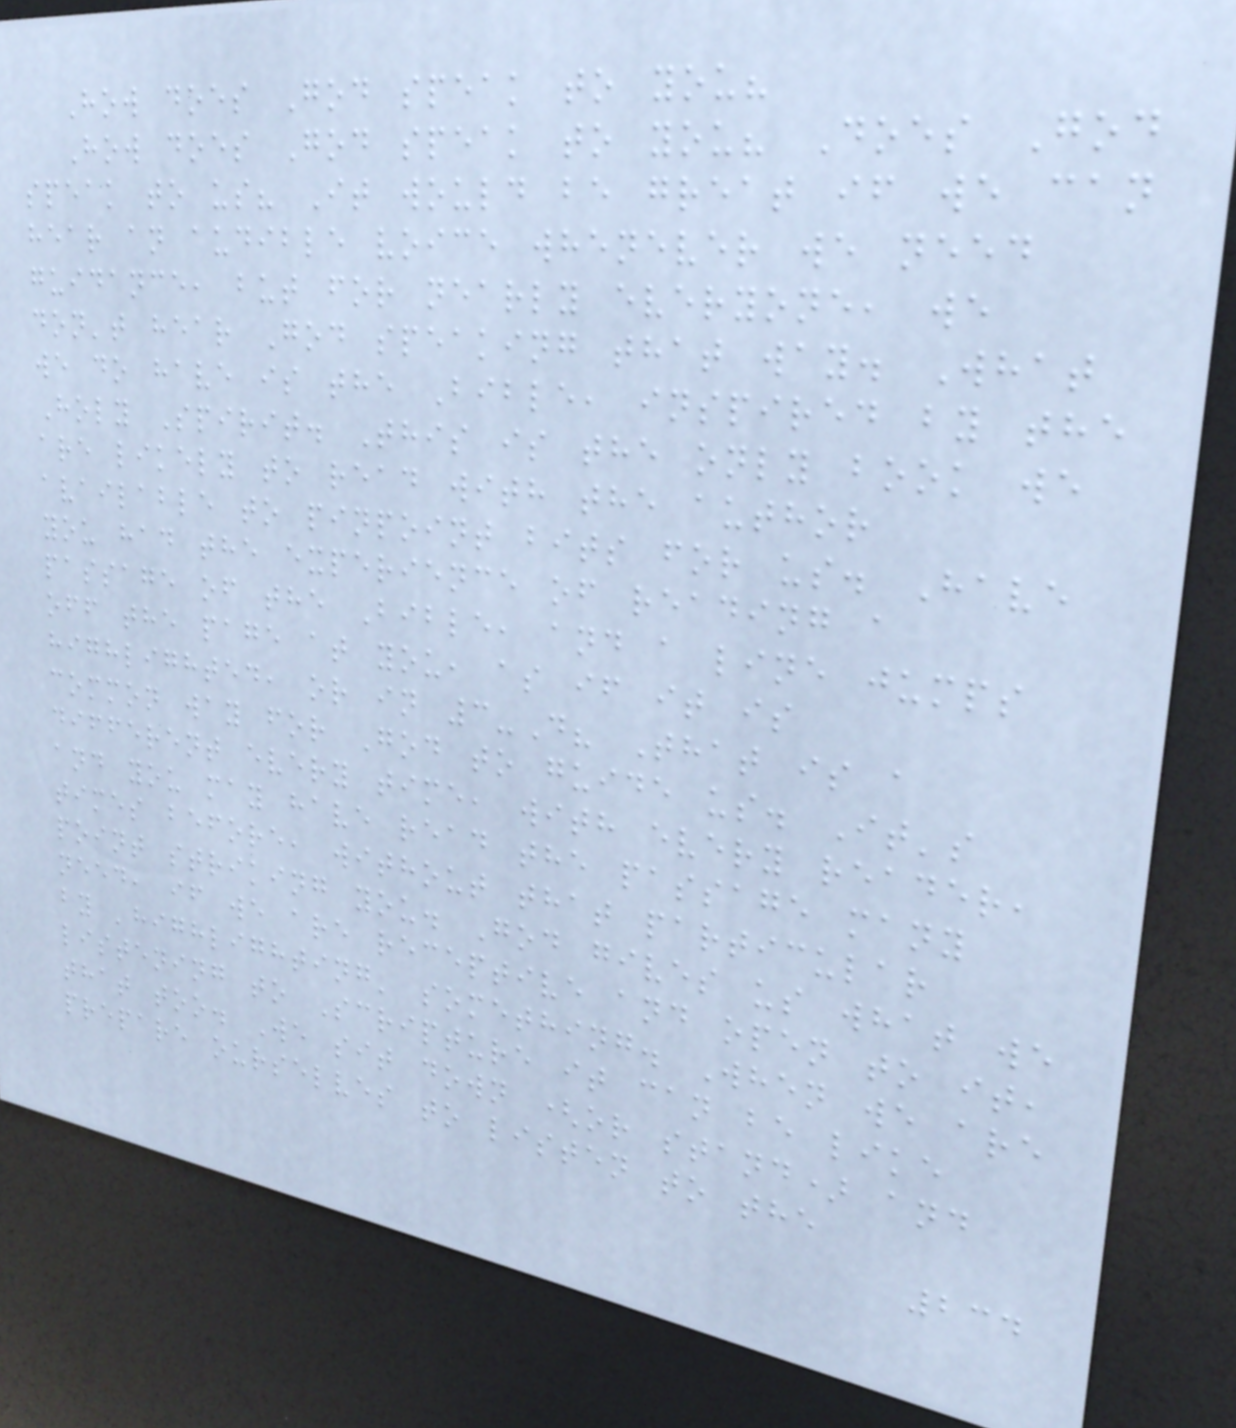How does God speak to you?
How does God speak to you? Does God
speak to us? It would be great if we can
hear an audible voice whenever we need
guidance, but for nearly everyone, we
don't hear God speaking that way. What
we do have is the Bible, inspired by the
Holy Spirit. This is the only book we
are likely to read with the author
available to pinpoint bits for us. Have
you had the experience of reading a
passage of the Bible, and a line jumps
off the page at you, as if it is
highlighted, or in 3-D? That is a
common way for God to guide us. It's
different every time, with every reader,
and you may have read the passage many
times before, without that particular
point striking you. God gives us what we
need, if we are receptive and open to it,
by 'highlighting' something. When we are
listening to Scripture it can be like
that too. We sit down (or stand) and
prepare ourselves to listen to the
234
